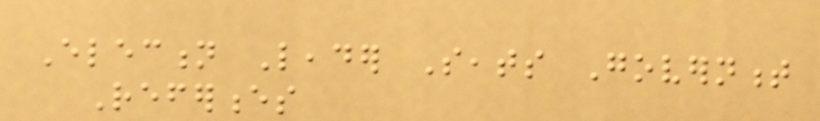Election Leader Seats Government
References
